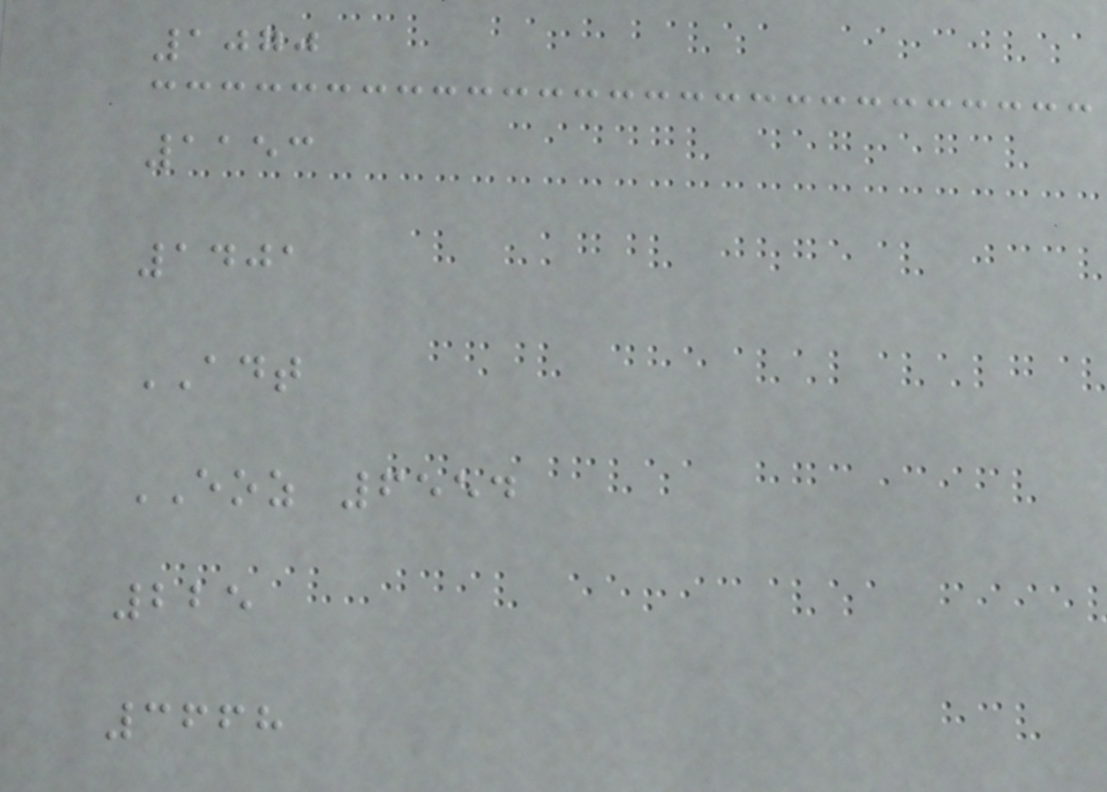1070
1153
1401
ADT
EOZ 6554
225
3668
